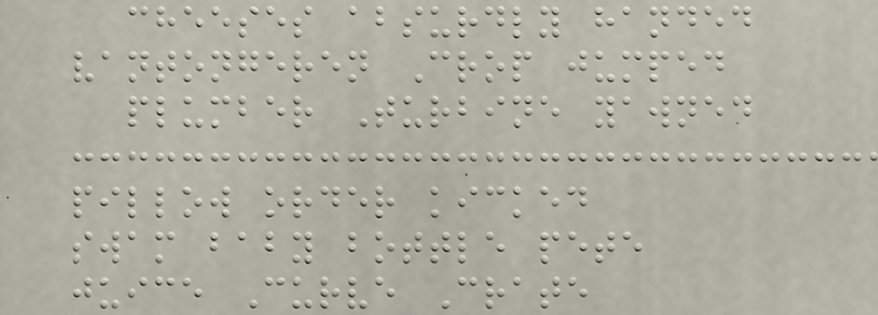cheeses absurdly handed
vantongeren Crop jumped
plumber Turbine yawned
pillow order kicked
swam baby bottle pete
juice Curve Crate
